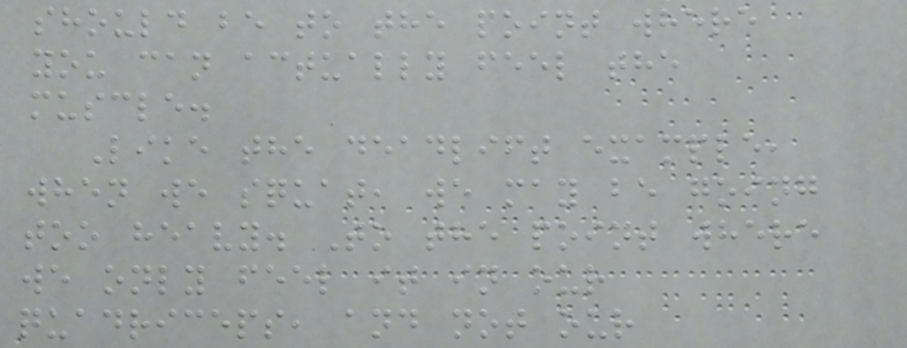should be to the point where
you can actually feel the
muscle.
Like the deadlift example,
when we squat, we may be going
too heavy. To the point where
we only feel it in our
quadriceps, and not our
